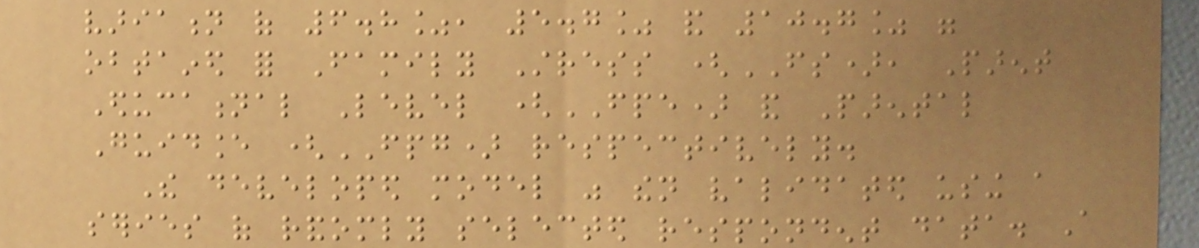variation of 6.8%, 5.7% and 10.7% were
obtained for Family Stress (FS), Parent
Educational Level (FPE) and Parental
Guidance (FPG) respectively.
The developed model was then validated using a
series of randomly selected respondent data. A
